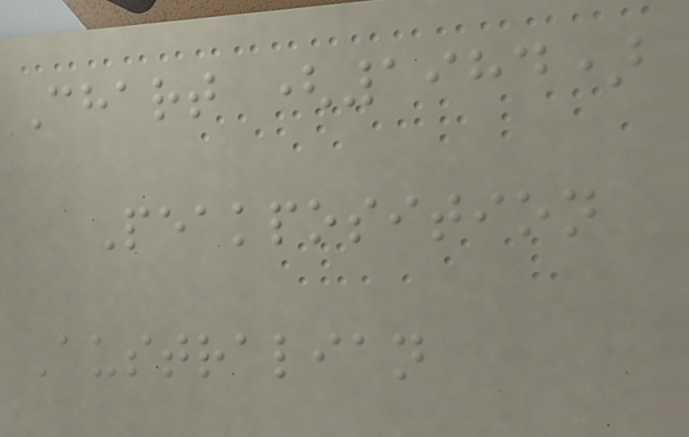Chart (1984)
Peakposition
Australian
